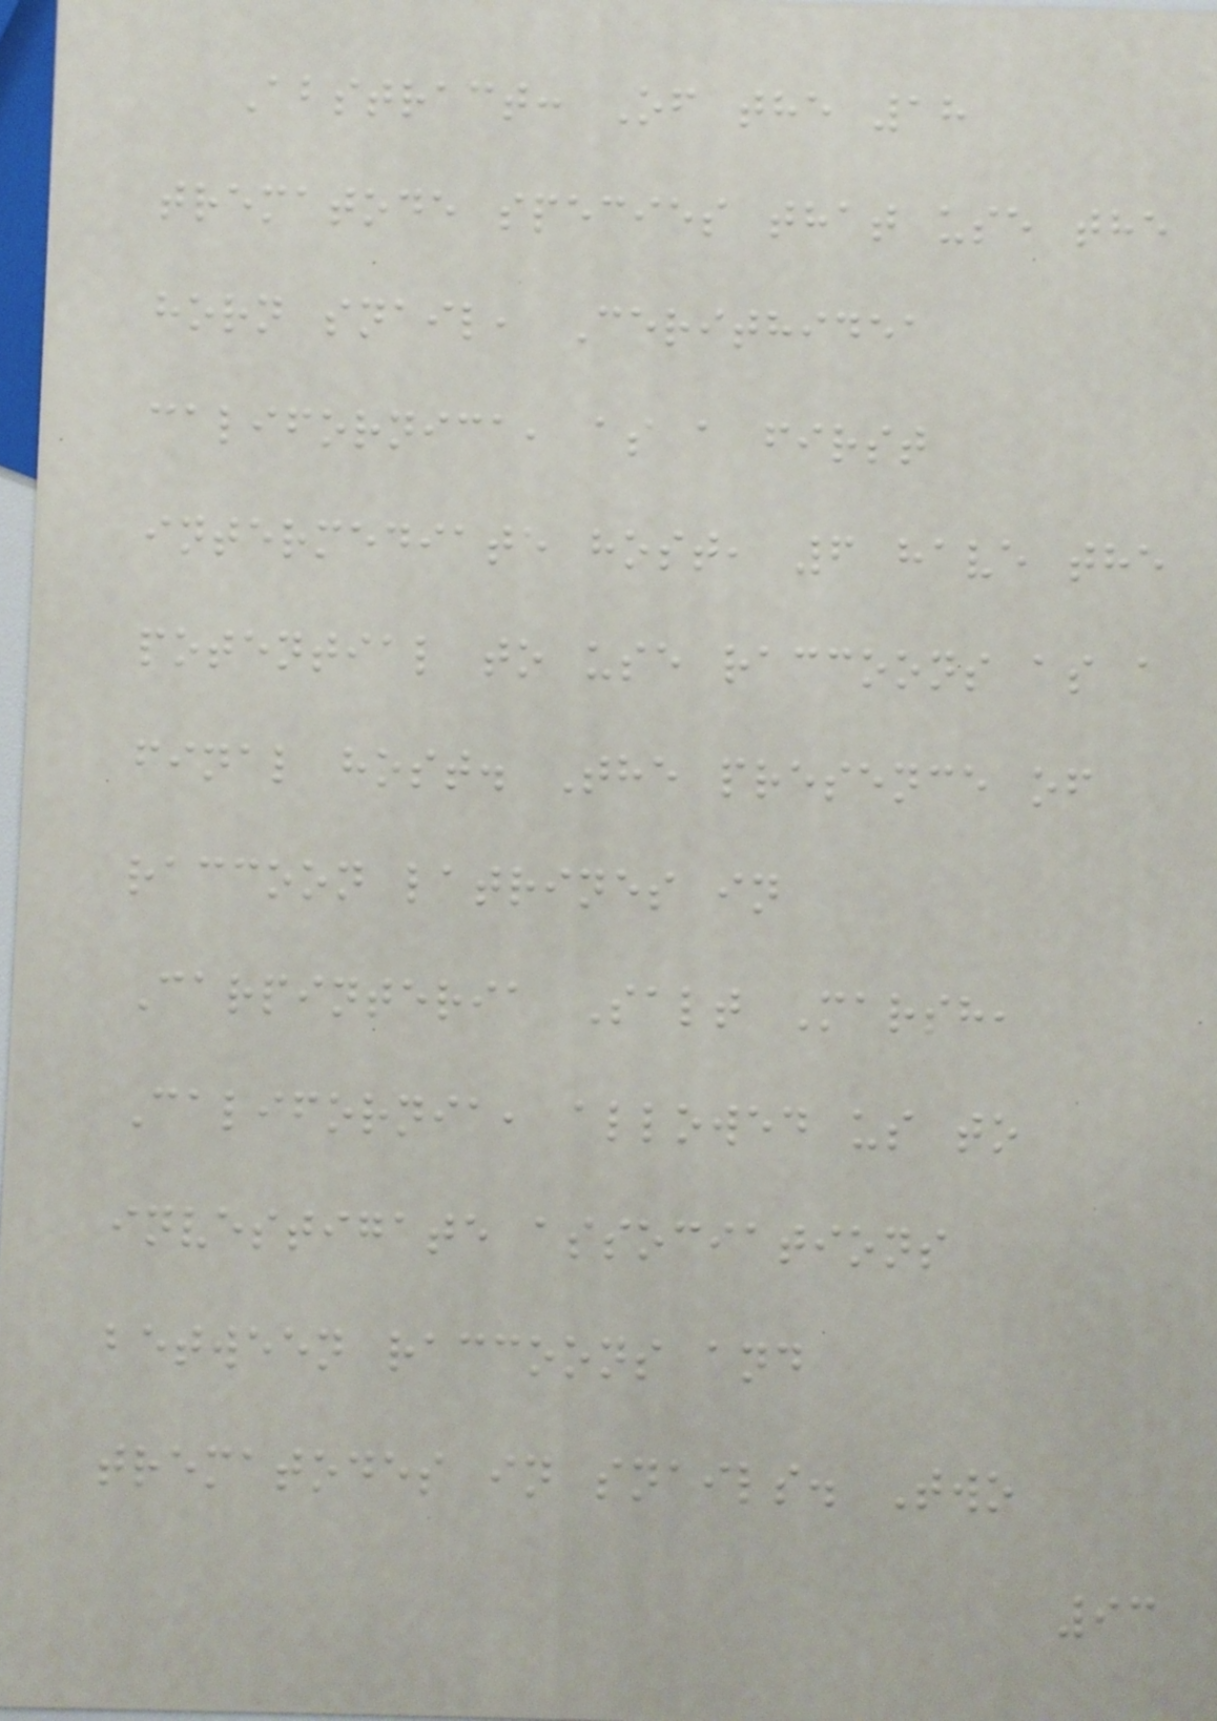Abstract: Of the 18
trematode species that use the
horn snail, Cerithidea
californica, as a first
intermediate host, 6 have the
potential to use raccoons as a
final host. The presence of
raccoon latrines in
Carpinteria Salt Marsh,
California, allowed us to
investigate associations
between raccoons and
trematodes in snails. Two
93
